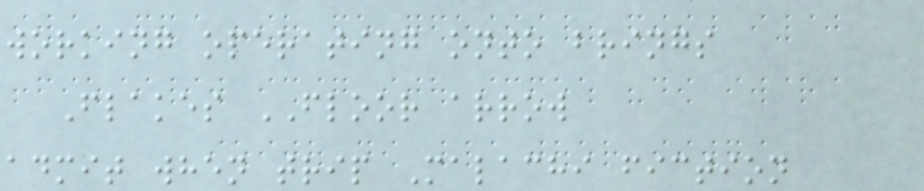working operating onto brings
Flakes FLOOR arrow
admit when trip Malachi fiction
